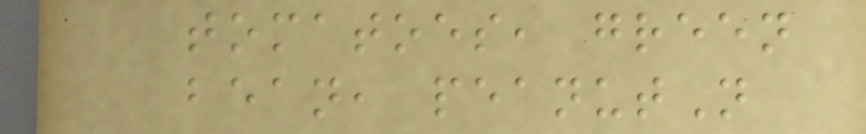tomatoes, green
bean, peanutN
